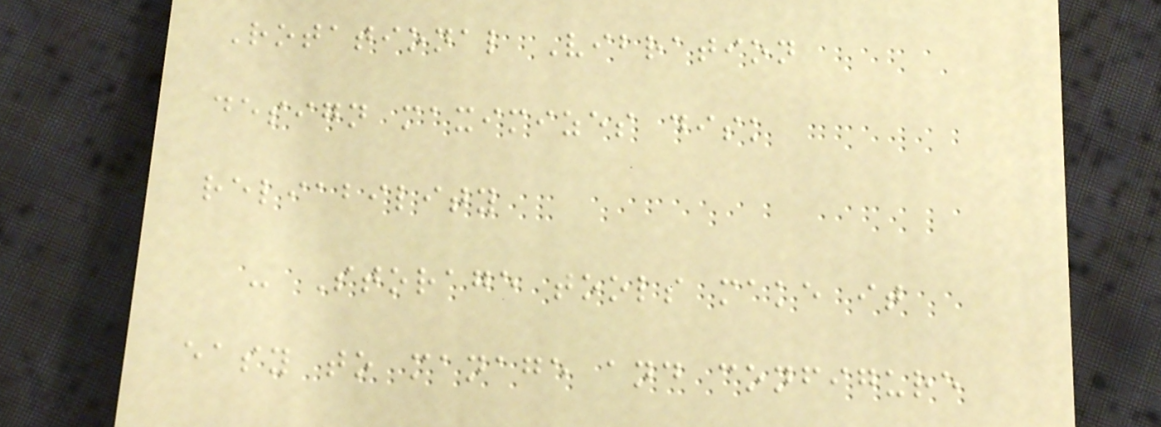Rotational Vibration
design maximizes disk
reliability
- Storage tools make it
easy to manage and configure
